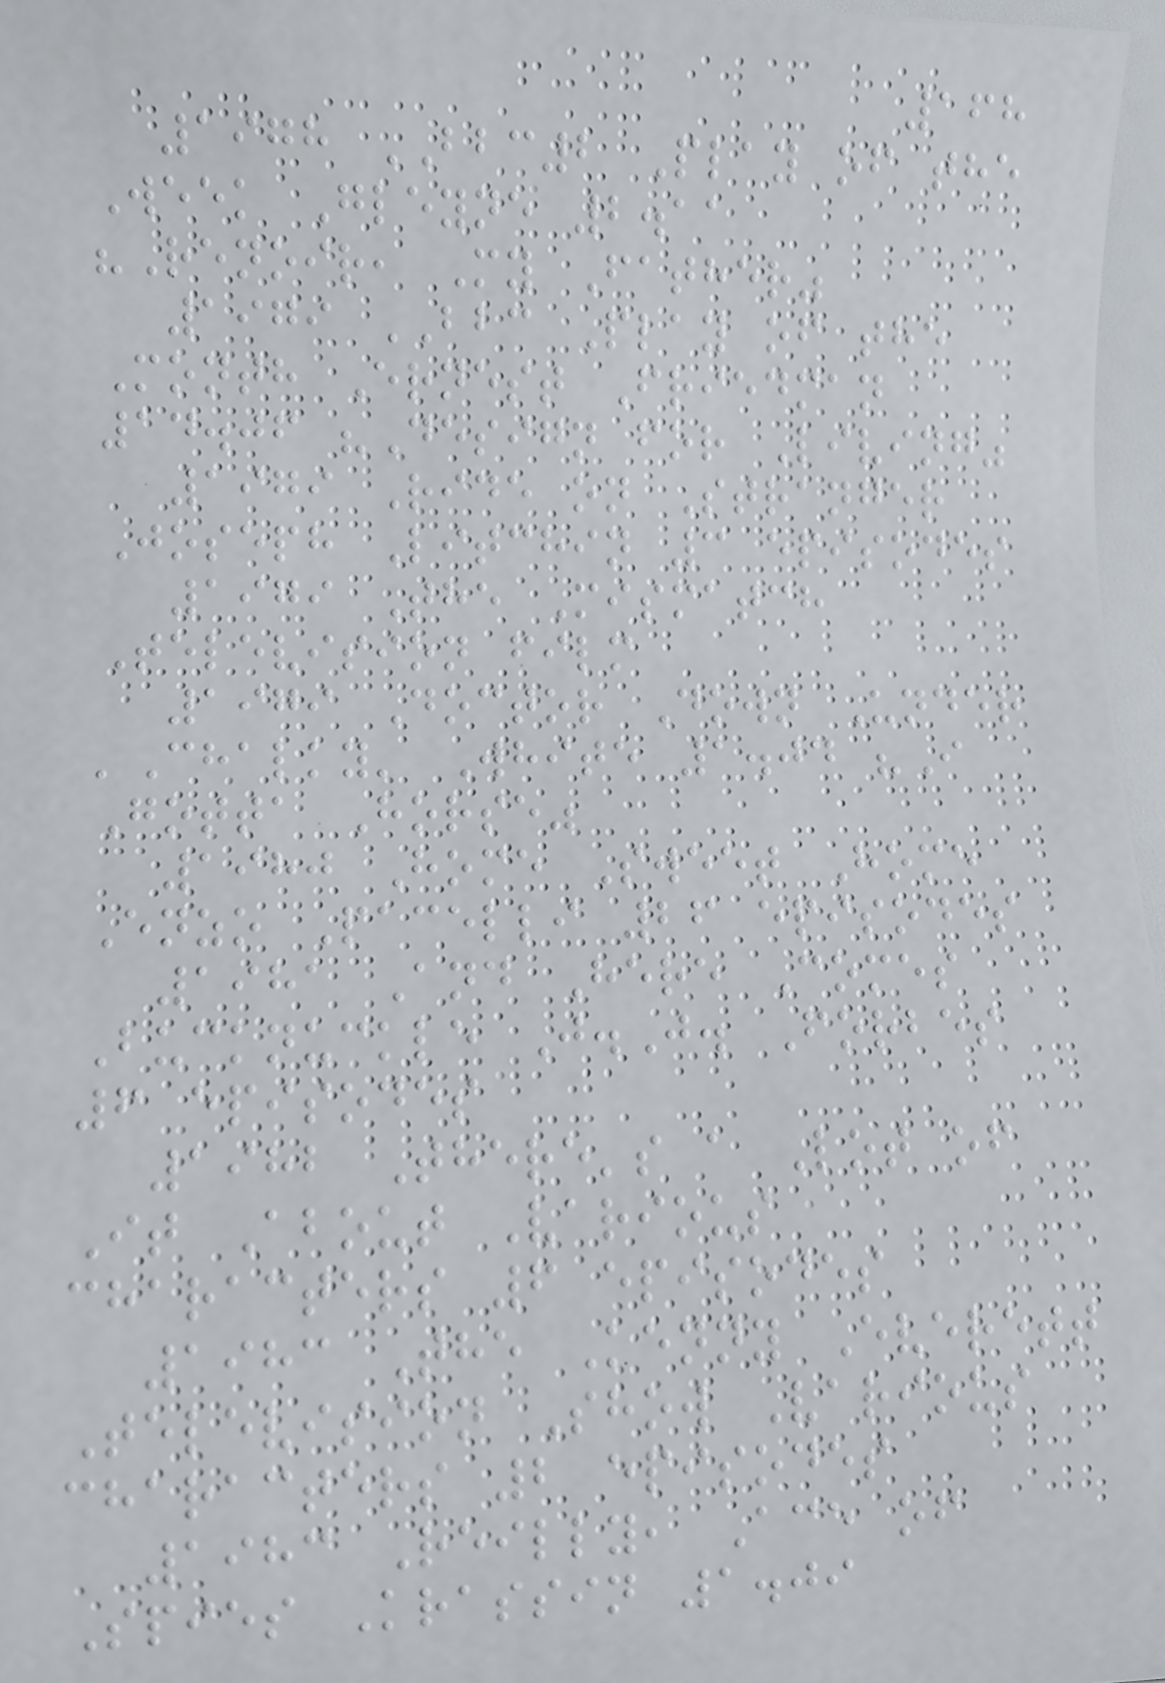168
1978 BBC2 Play of the
Week Gleyne 2.11
"Renoir, My Father"
1979 BBC Play of the
Month Ernest Friedman
14.06 "Design for Living"
1979 Ride on Stranger
Joseph Litchin 3 episodes
1979 The Mismatch
Television film
1979 Doctor Down Under
'Chalky' White 1.04 "I
Gotta Horse"
1980 Home Sweet Home
Enzo Pacelli 26 episodes
1981 And Here Comes
Bucknuckle J.J. Forbes
6 episodes
1982 There's a Lot of
It About Various
characters 6 episodes
1983 The Kenny Everett
Television Show Various
characters 2 episodes
1983 Reilly, Ace of
Spies Krassin 1.09
